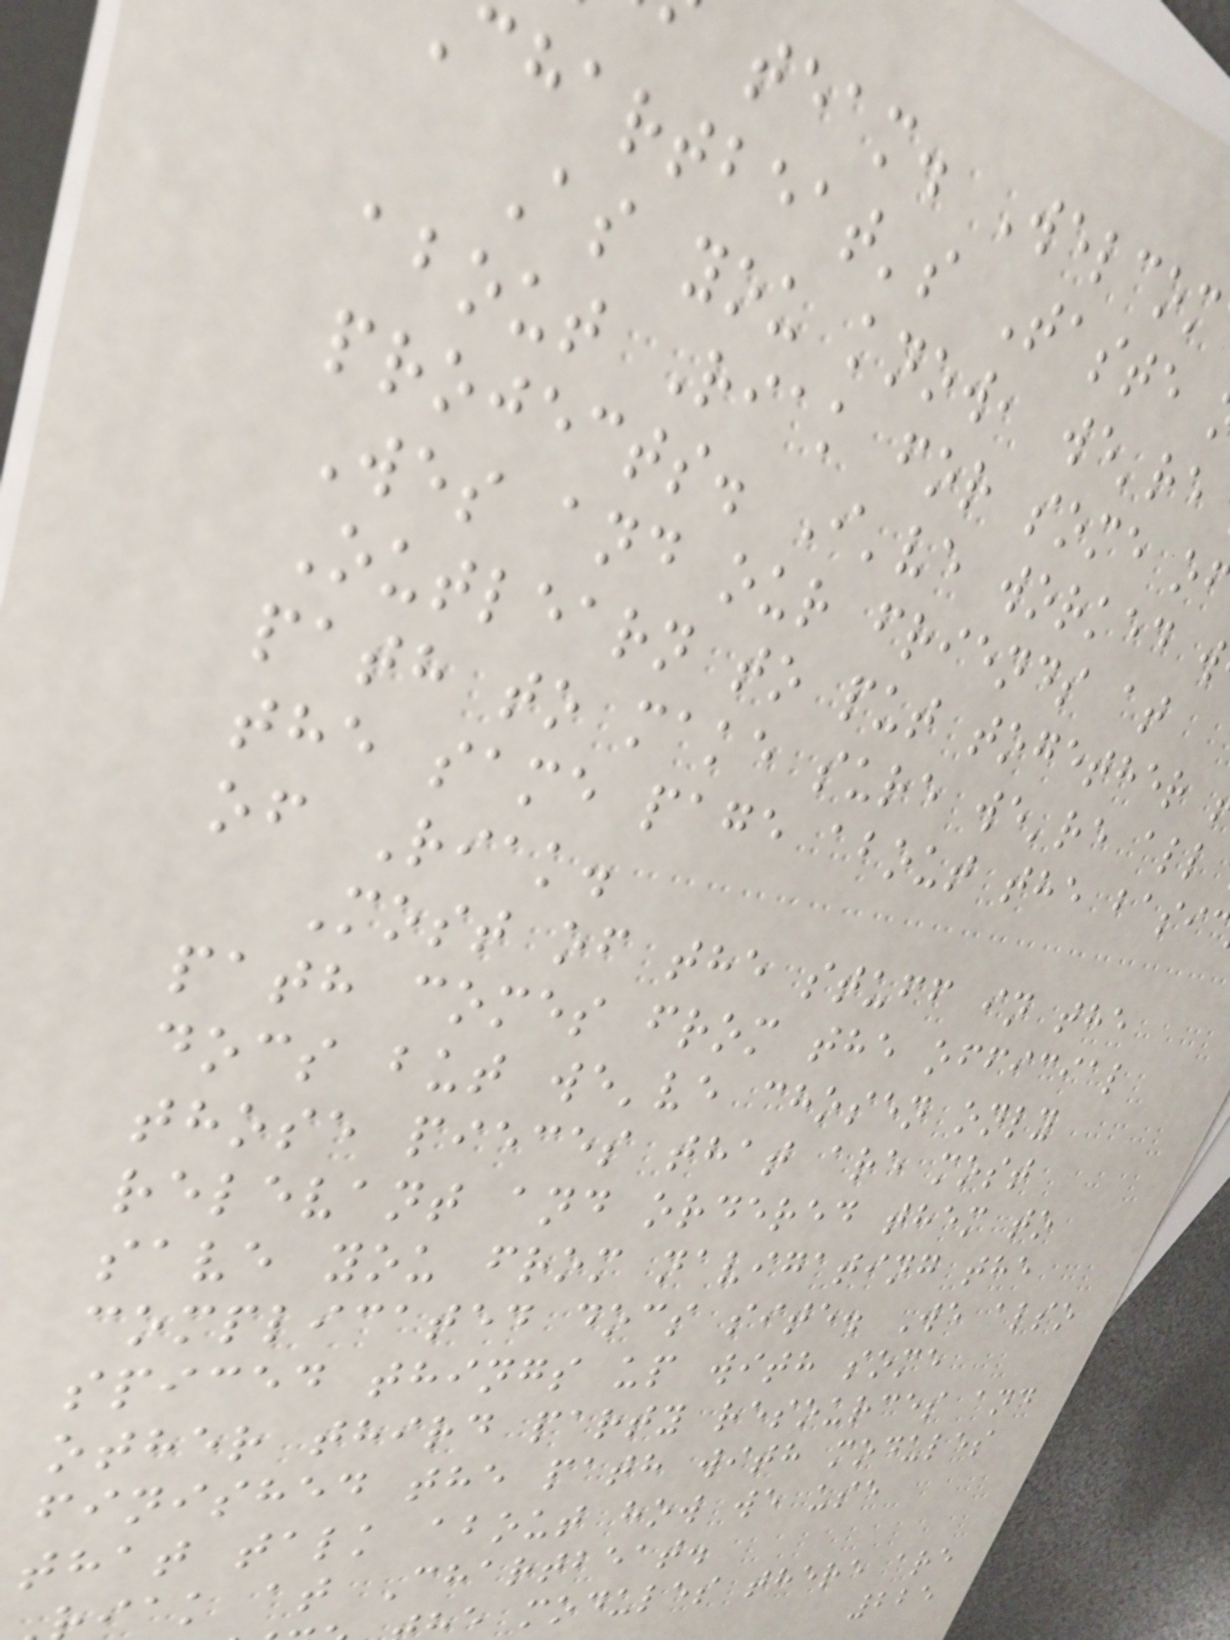team. Welcom
chartbeat's Taste
As you know, we're
about Riak for some o
projects. I've worked w
Wes and our friends at
Outlearn to put together
path to make sure we're all
the same page about the basi
of Riak.
Most of the stuff in the
path comes from the official
docs but we've chosen only
those pieces that are most
relevant and ordered them to
save you from navigating the
complicated docs site. We also
spiced things up with some
other third party resources and
finished the path with modules
that talk about how we use
iak at Chartbeat.
e modules there are
225
